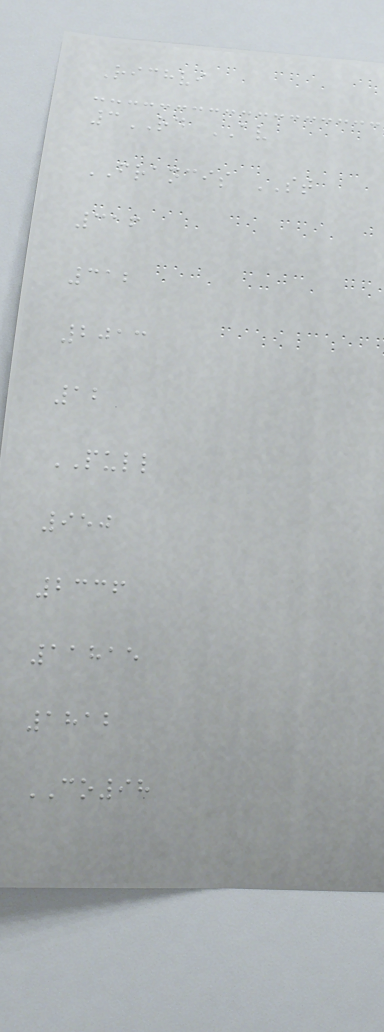Richvi
3RD AV
FRANCIS ST
316
312
2013
12
PULL
950
2336
11815
1812
CO98
